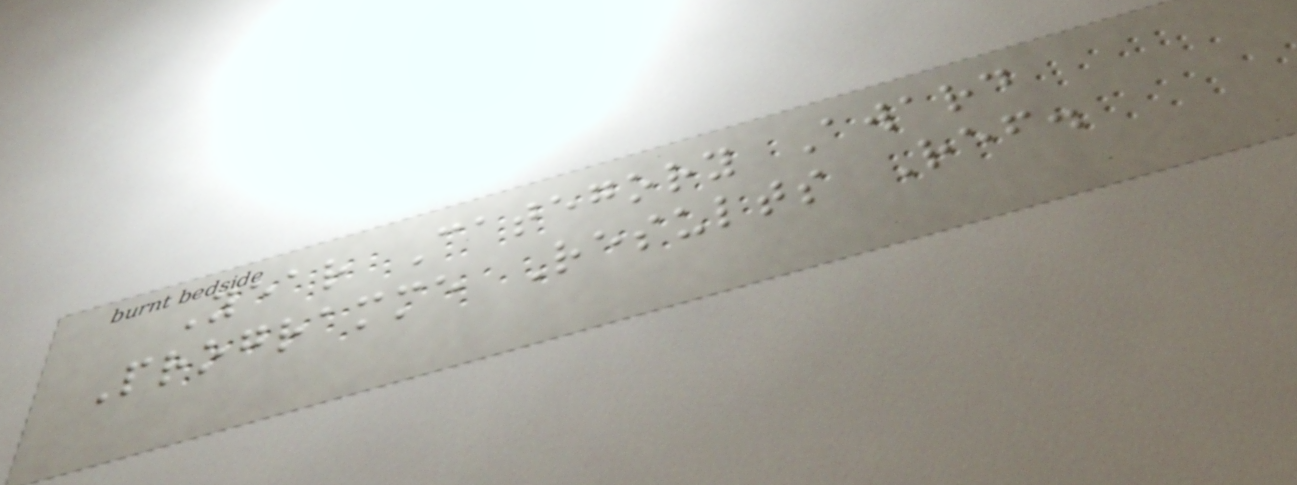Year Category Award
Programme Results Ref.
